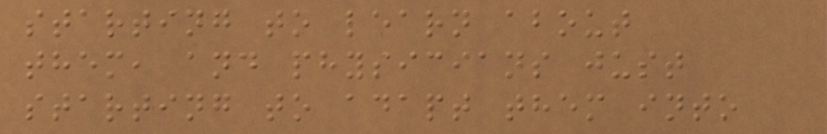starting to learn about
them, and physicians just
starting to adapt them into
